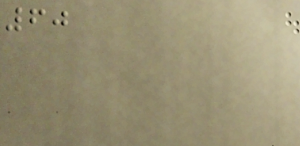60
